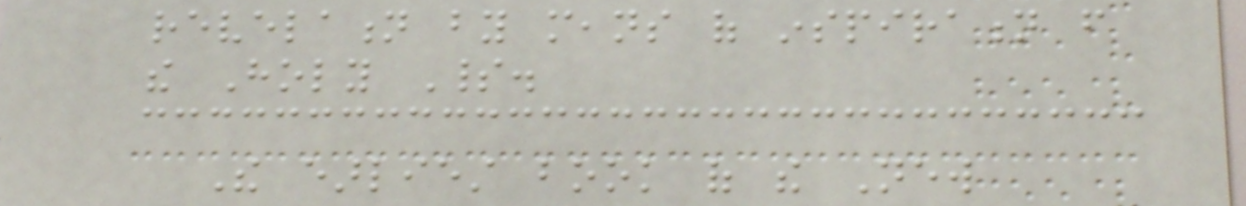revelation by means of inspiration from
the Holy Spirit.
The earliest book of the New
